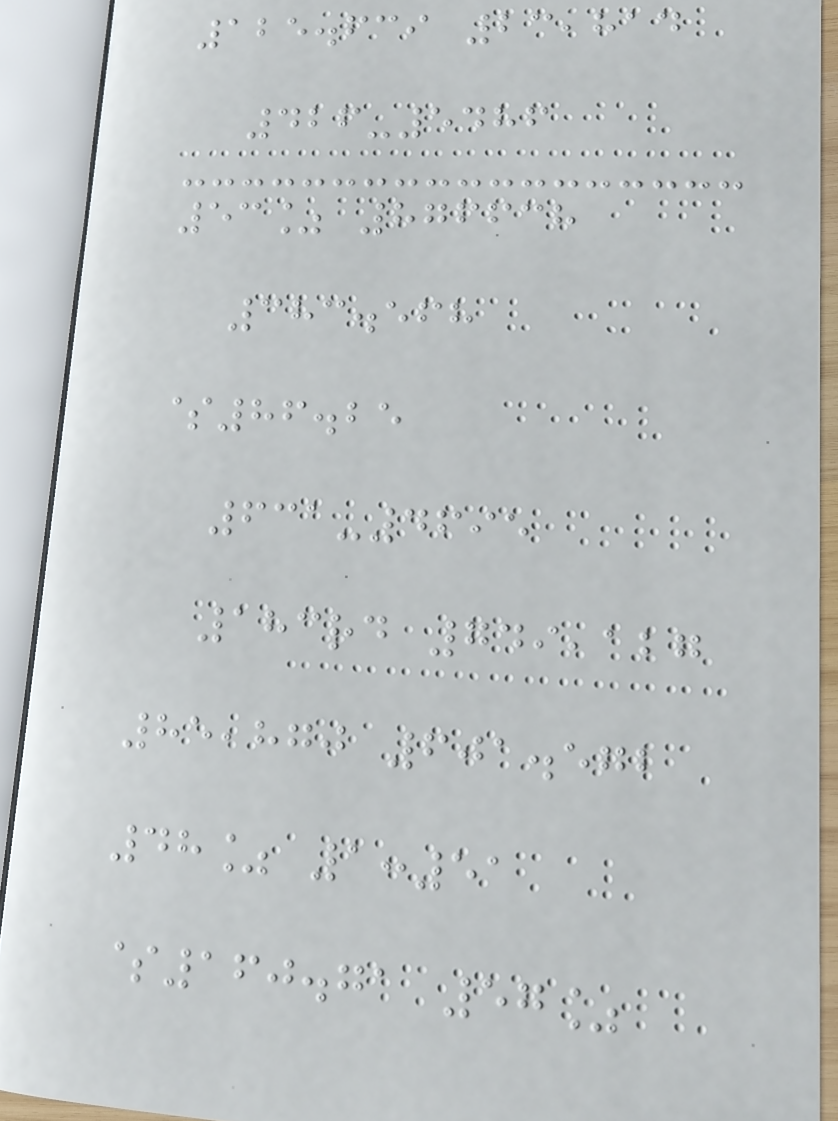125.639 23,814
426-5486
53% 876638
383.568
$86.25
631-4695
183rd 749,127
85,870 601.572
48% 1:51
$160.71 57%
